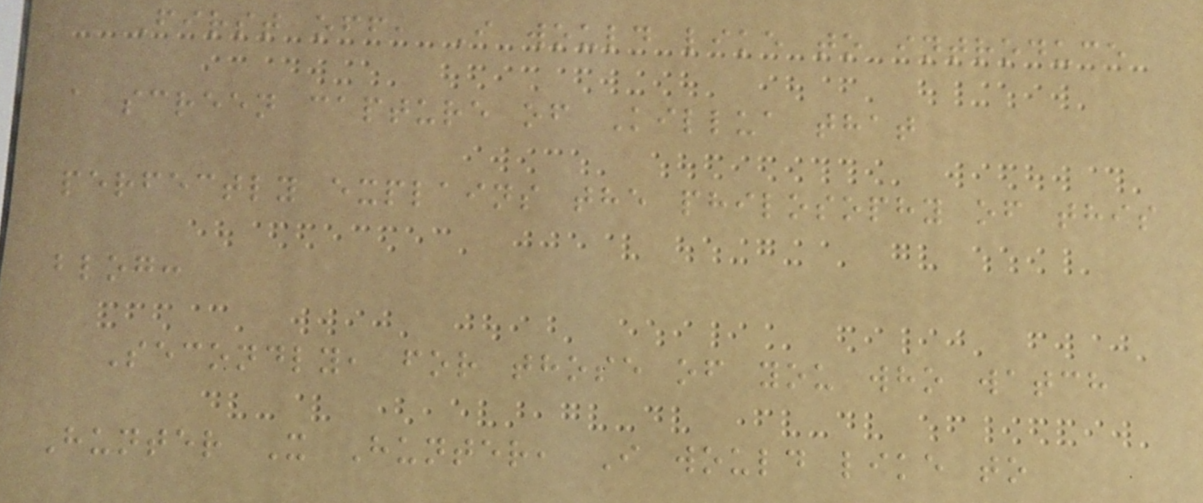First off, I would like to introduce
a screen capture of Killua that
perfectly explains the philosophy of this
blog:
Secondly, for those of you who watch
Hunter X Hunter, I would like to
